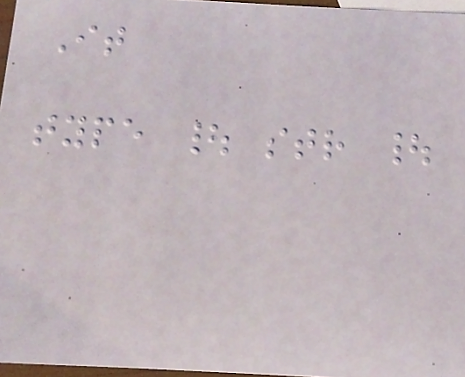It
type | str |
